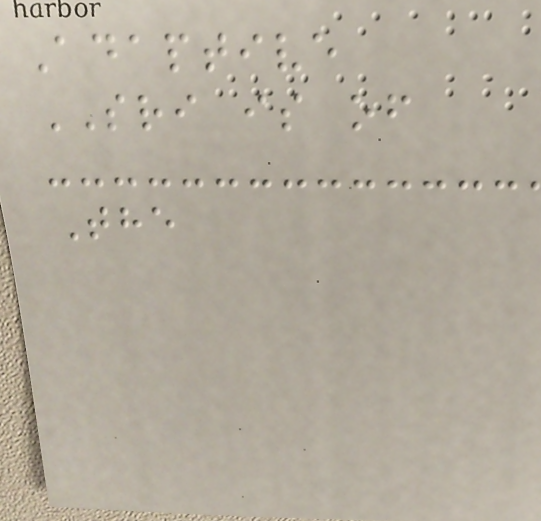Adaptive
SRI is of
The
